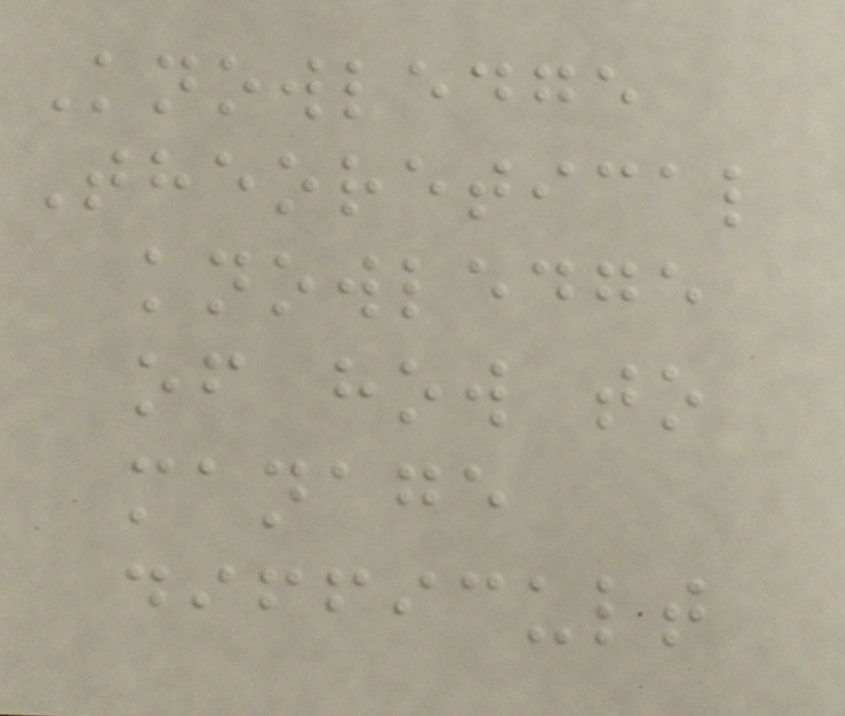Knowledge
Theoretical
knowledge
of how to
manage
difficult
